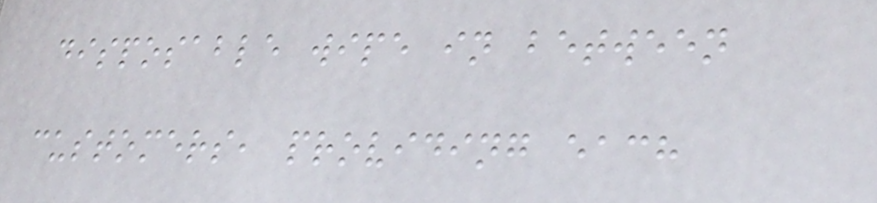disposable wipe in between
customers, providing each
